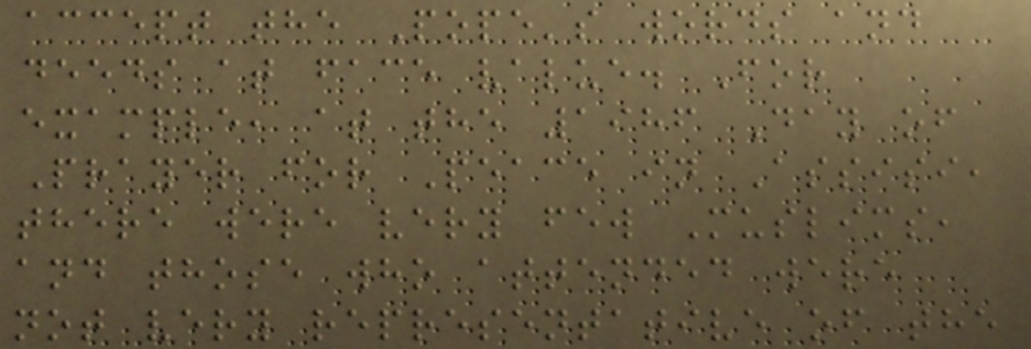accept the Pope's words and
deeds at face value. For
example, at the 1986 Day of
Prayer for Peace in Assisi,
there were very few Muslims,
and those who attended were
not very representative of the
